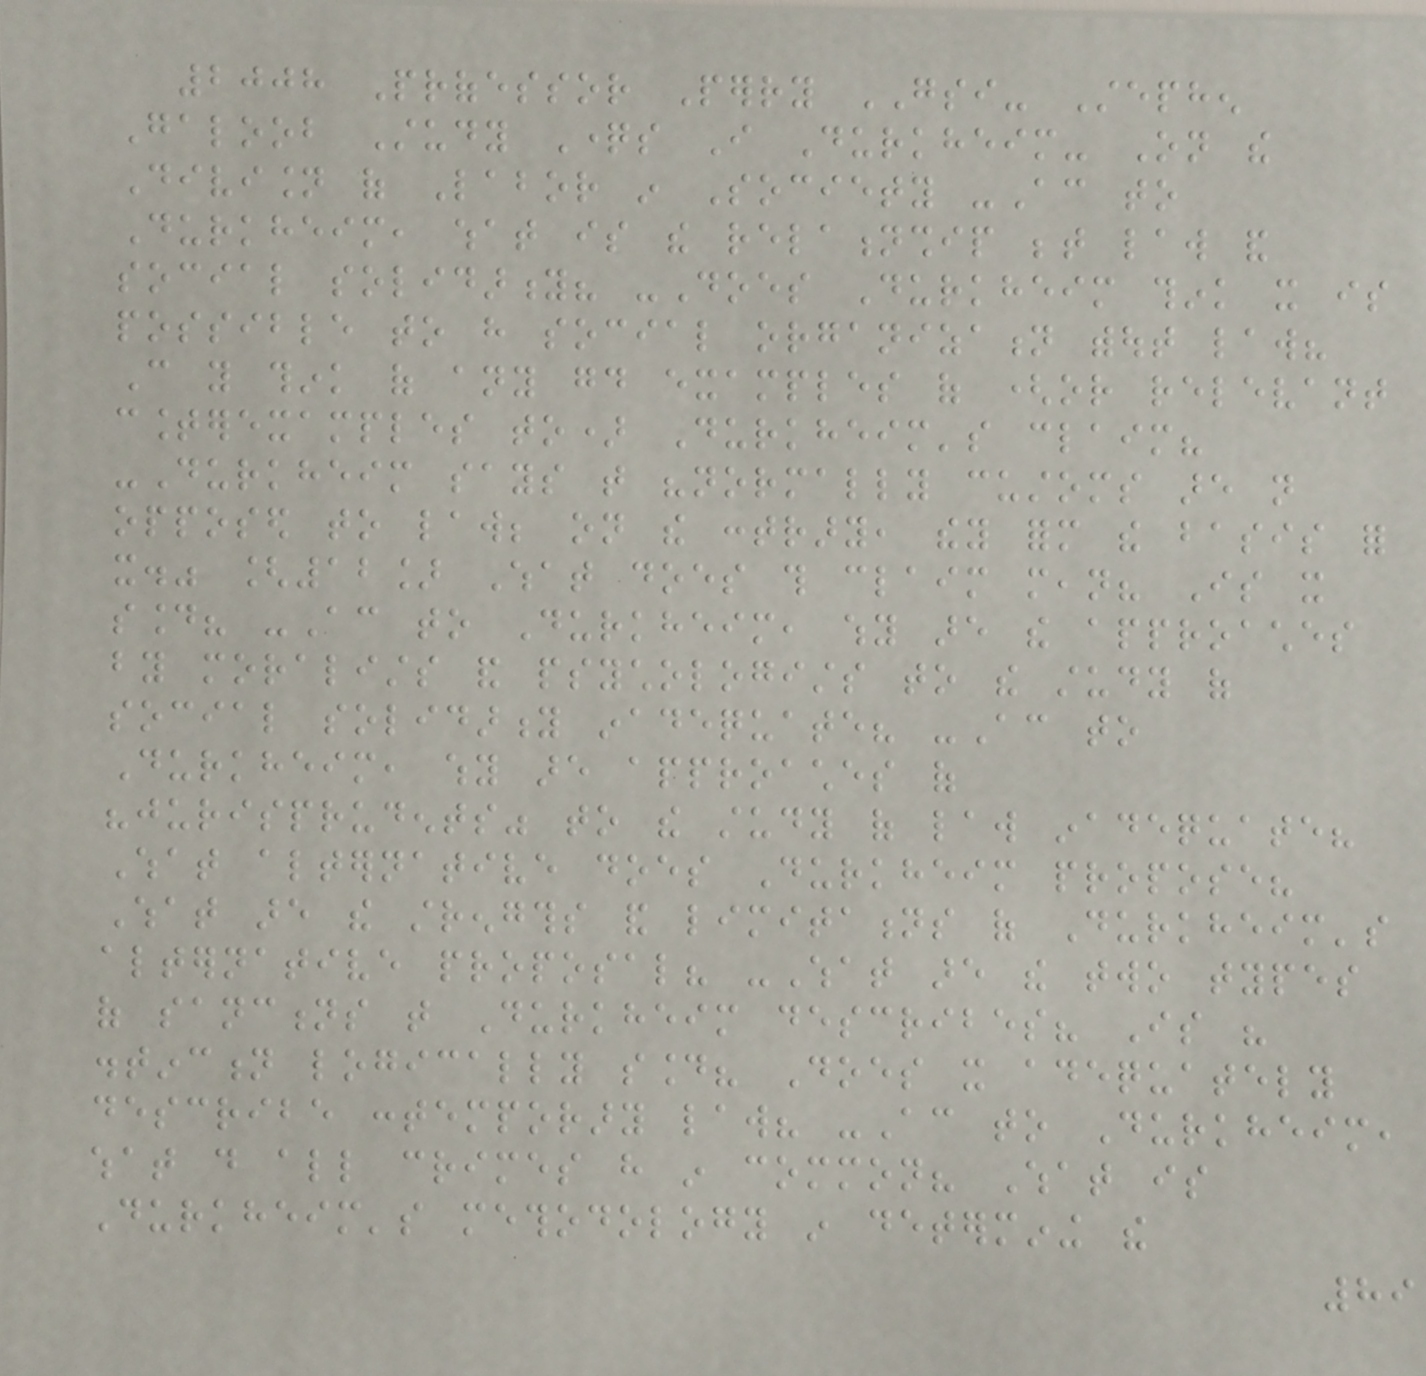2008 Professor Perry GSI- Stephen
Galoob Study Questions I Durkheim- On the
Division of Labor in Society -According to
Durkheim, what is the relationship between law and
social solidarity? -Does Durkheim think it is
possible to have social organization without law?
Can you think of any good examples of (or relevant
counterexamples to) Durkheim's claim?
-Durkheim says that "normally customs are not
opposed to law; on the contrary, they form the basis for
it." [12] What does this claim mean? Is it
sound? -According to Durkheim, why are the approaches
by moralists and psychologists to the study of
social solidarity inadequate? -According to
Durkheim, why are approaches of
"jurisprudents" to the study of law inadequate?
What alternative does Durkheim propose?
What are the strengths and limitations of Durkheim's
alternative proposal? -What are the two types
of sanctions that Durkheim describes? Is his
distinction logically sound? Does it adequately
describe contemporary law? -According to Durkheim,
what do all crimes have in common? What is
Durkheim's methodology in determining the
89
